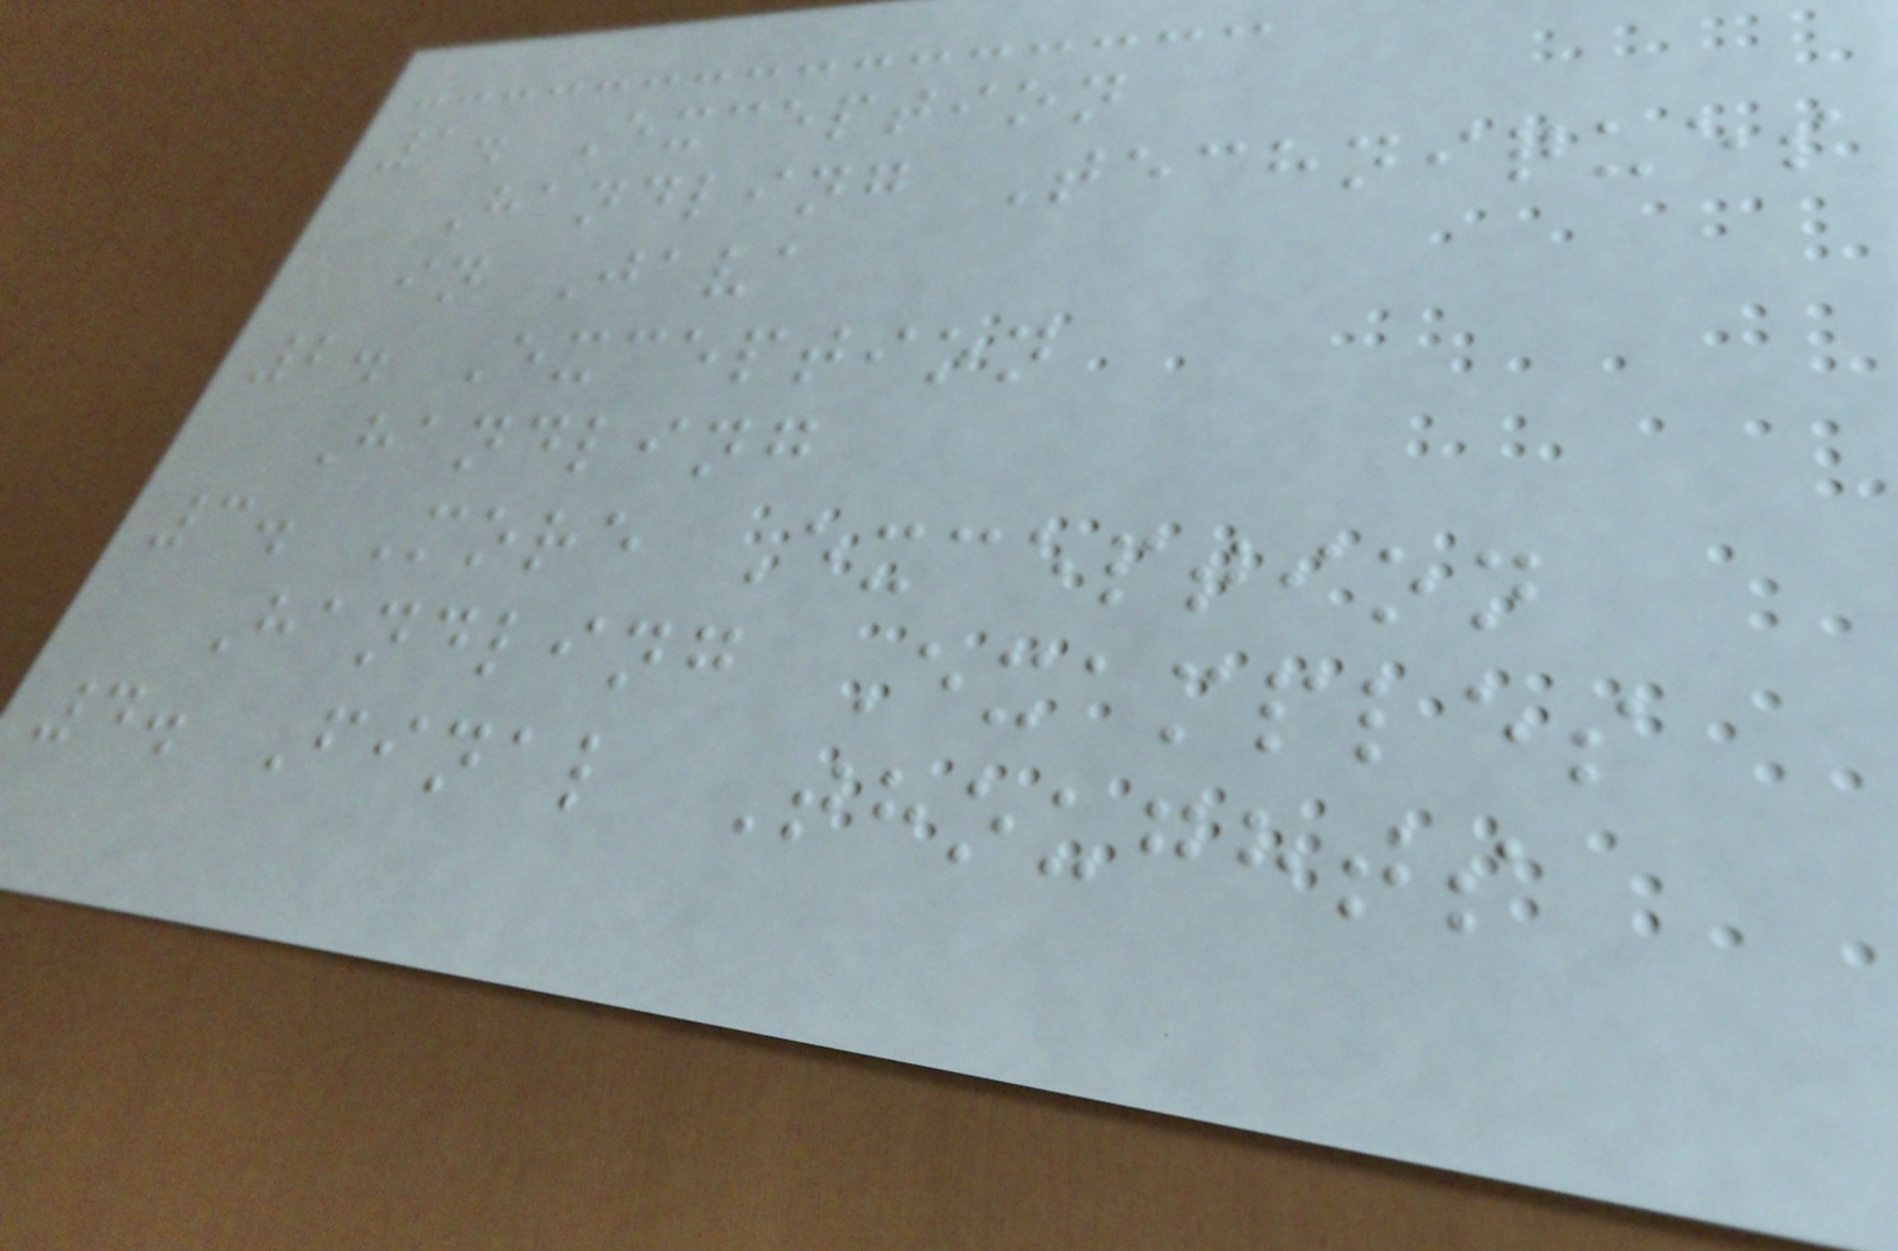1. Exception
Handling Techniques
in Java
2. Exception
Handling
3. More Exception
Handling Examples
4. Final Thoughts
